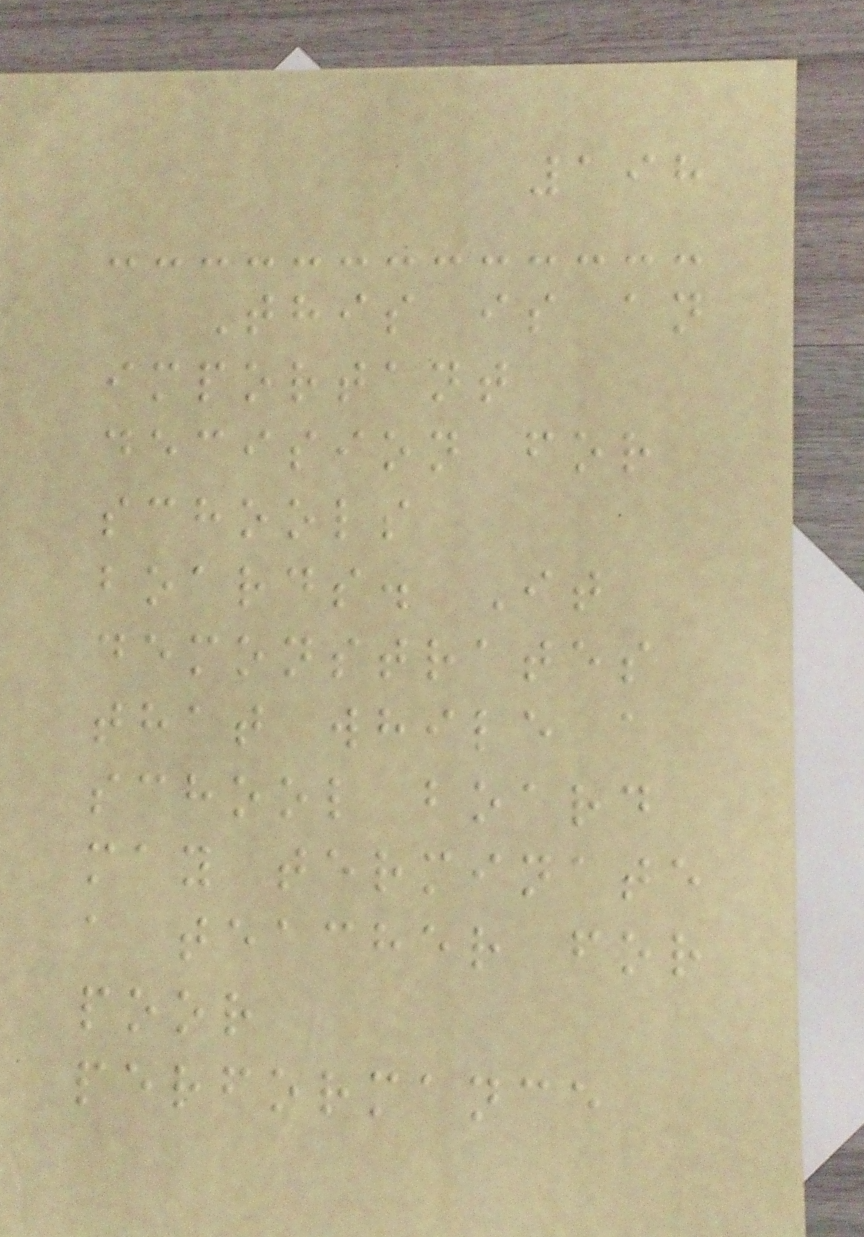198
This is an
important
decision for
schools
boards. It
demonstrates
that while a
school board
may terminate
a teacher for
poor
performance
